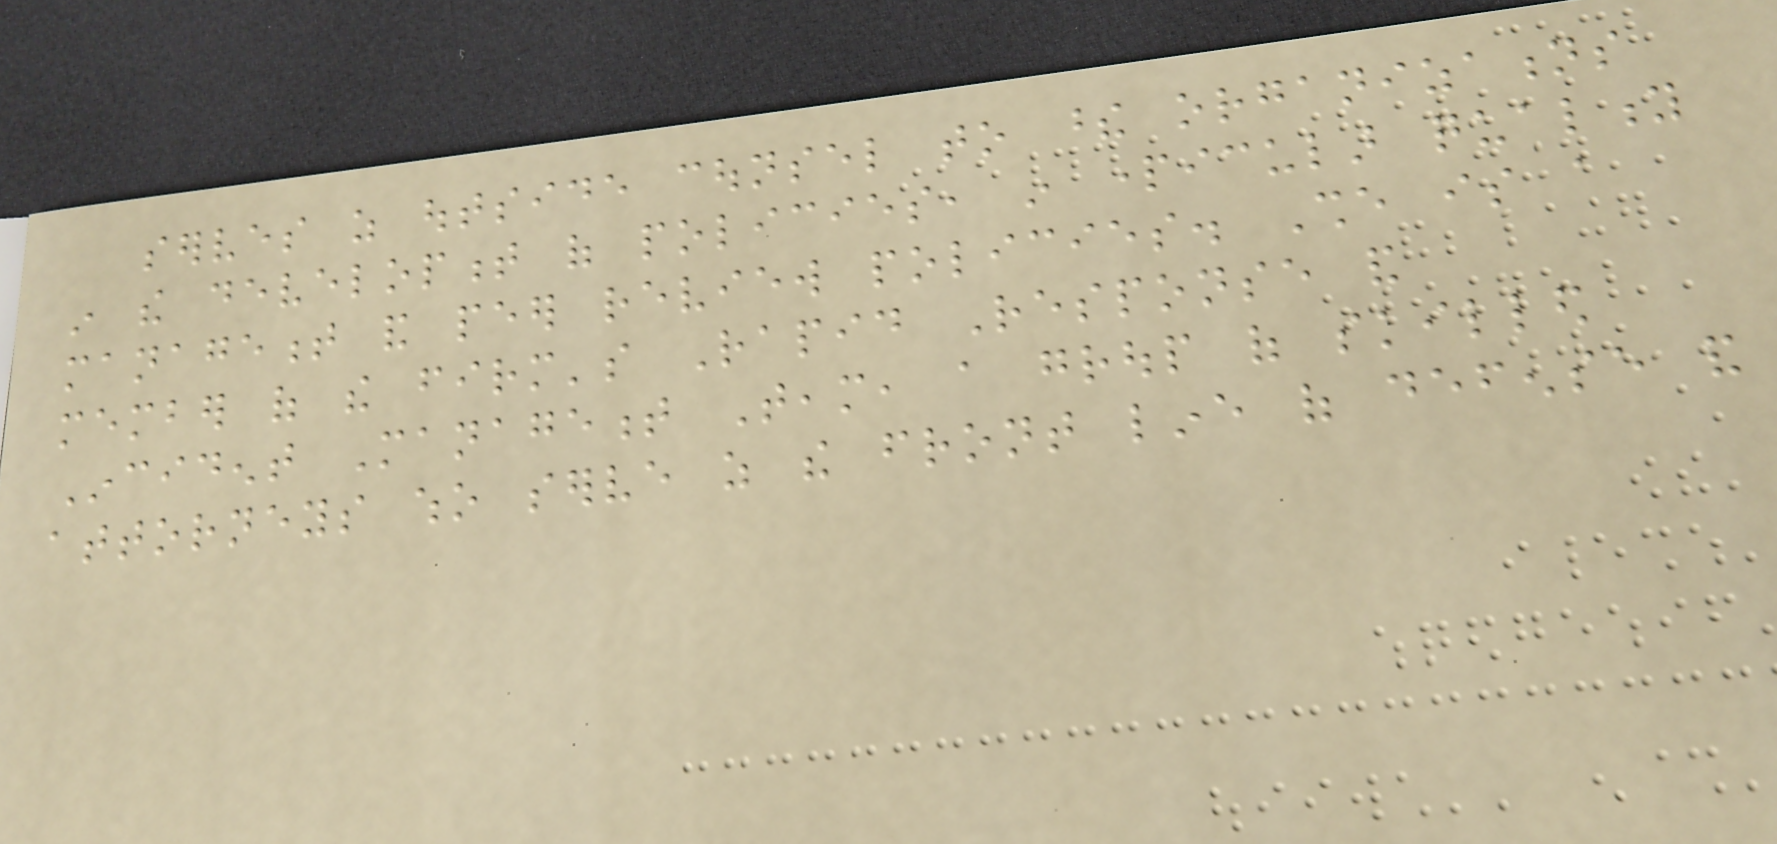serves as outside counsel to these organizations
in the development of policies, in particular quality
management and peer review policies. She is a
member of the firm's Rapid Response and
Incident Management Team, a group of skilled
attorneys who serve as the front line of defense and
